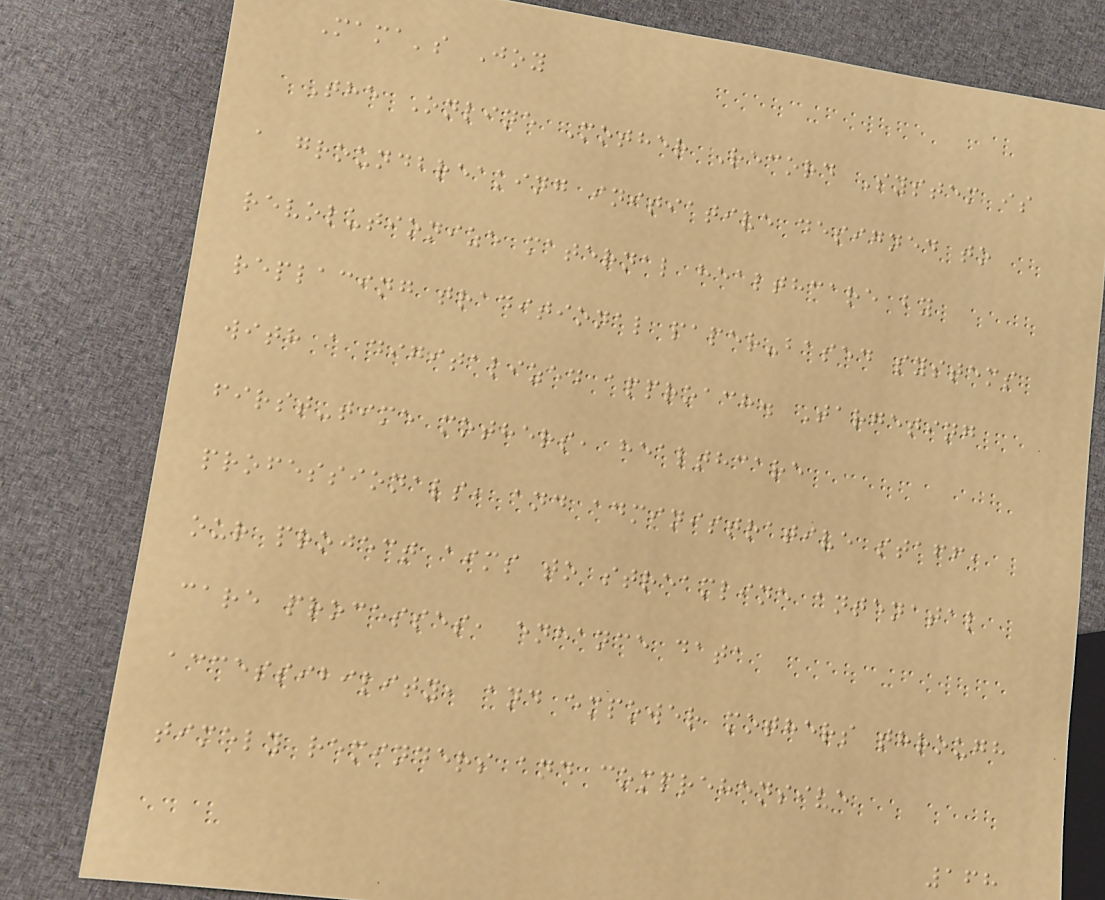Mama's Joy
The Online Mother Record System is
a groundbreaking initiative designed to
revolutionize maternal healthcare by
replacing traditional paper-based systems
with a digitalized approach. Targeting
first-time mothers, healthcare
professionals, and administrative staff,
our project aims to streamline antenatal
care processes, enhance data
accessibility, and empower mothers through
timely reminders and comprehensive
168
